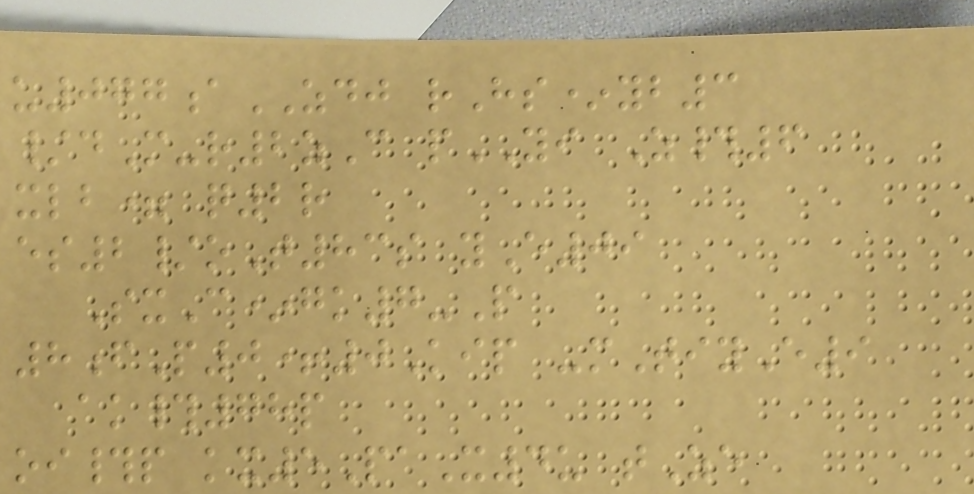u077aZDJ rHs*yb3
/dM-r2zC pYI Z#6
xlb= q2r
es2/oT83s yE09
SxC*gk7-P
8fP0+0Kip -mTiyE9
ak#78p
oi#p kx5PaX4u tZe
